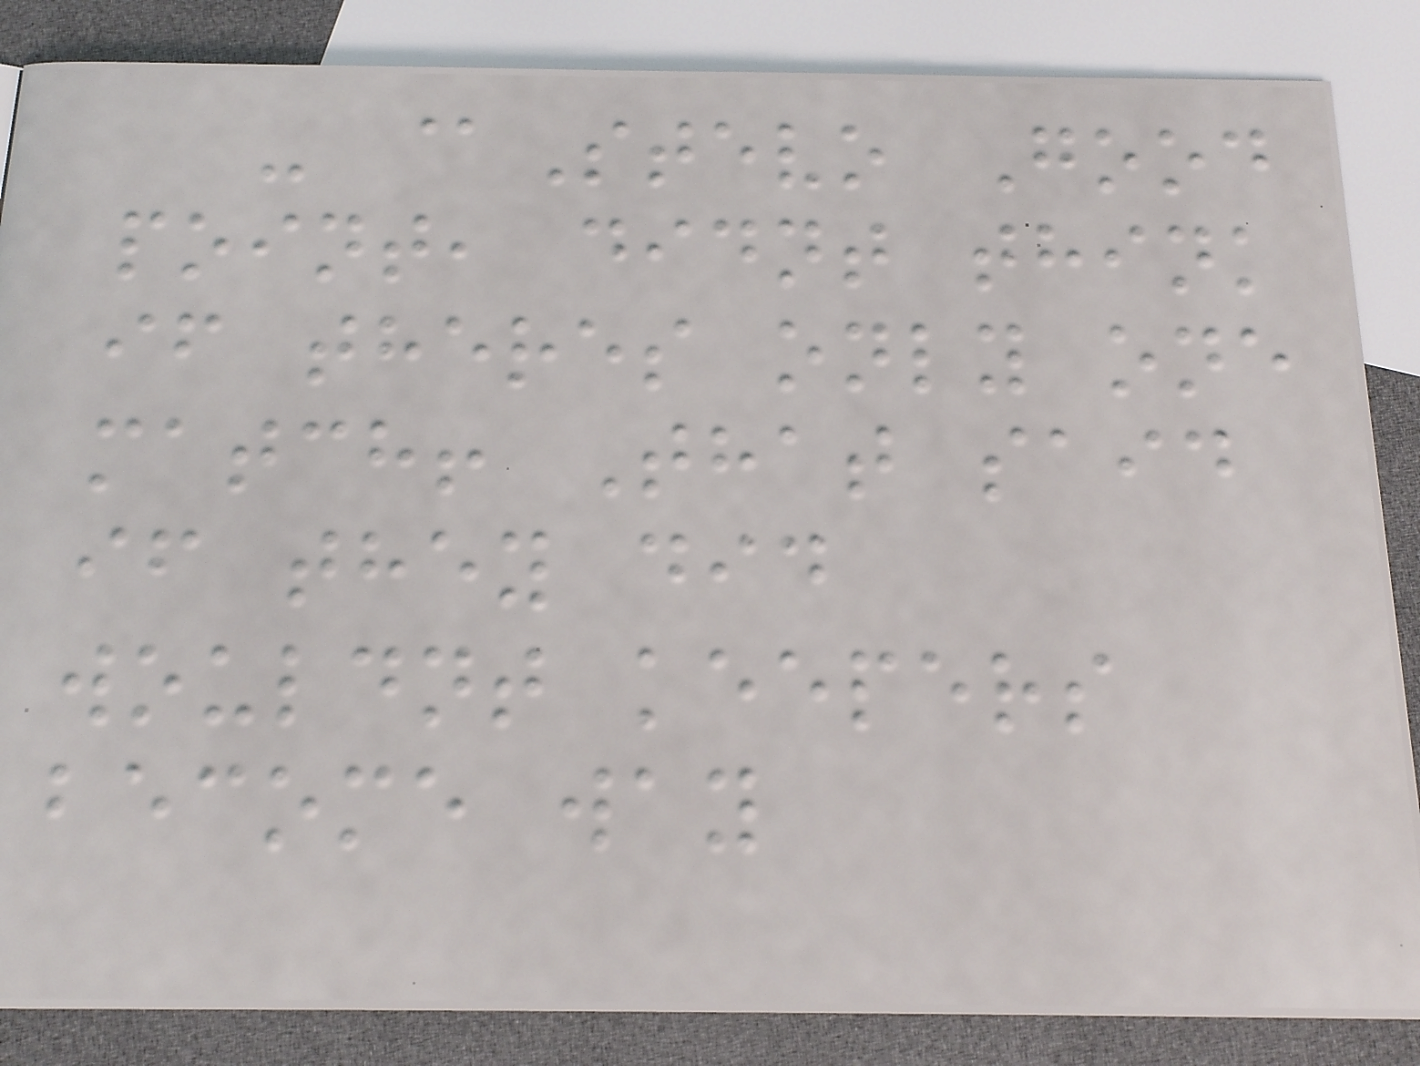- @Stevo Good
point, didnt think
if theres only one
match! That said
if they did
wouldnt keepers
become way
